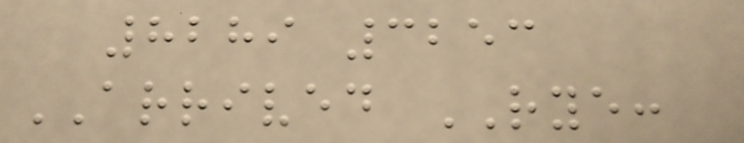8289 3253
ARRIVED RYE:
